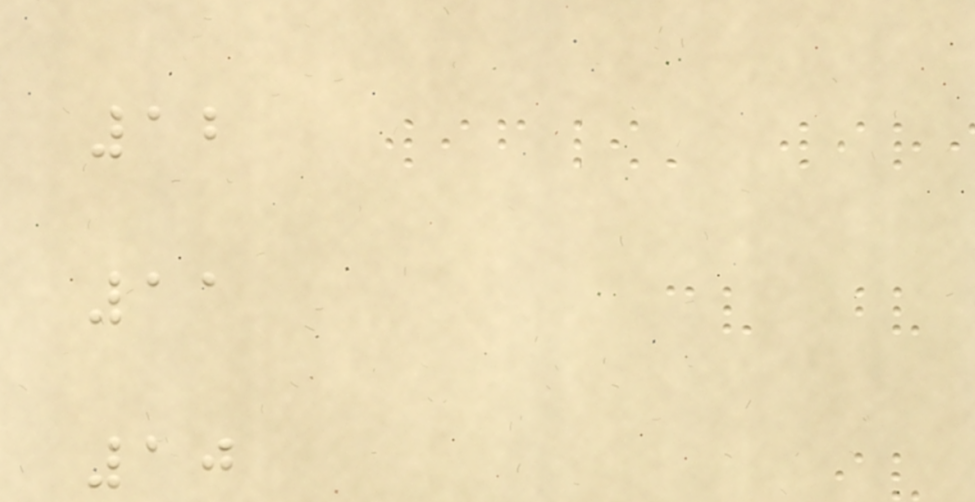12
11
10
